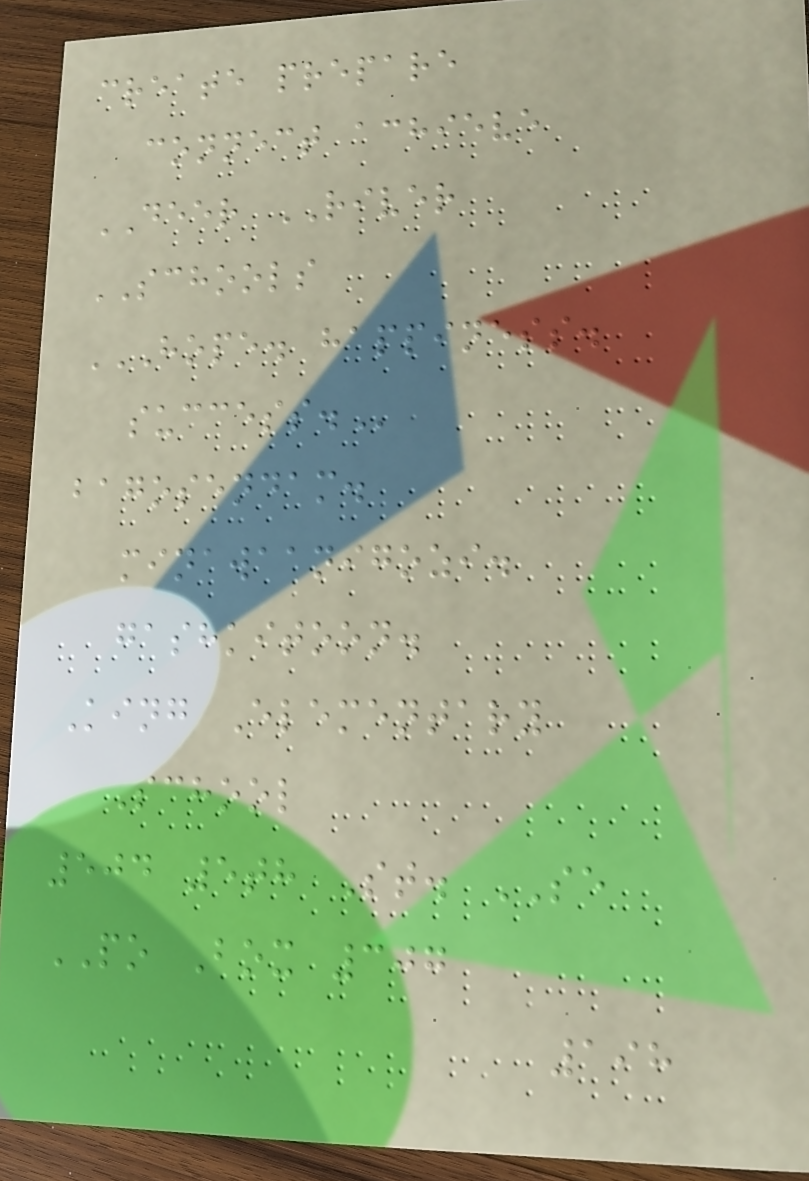create prepare
connect achieve
DEER RIVER
SCHOOLS
HOPE. HAPPINESS.
SUCCESS.
bagosendam.
minawaanigozi.
gashkitoon.
King Elementary
School
504 5th St. SE
PO Box 307
198
